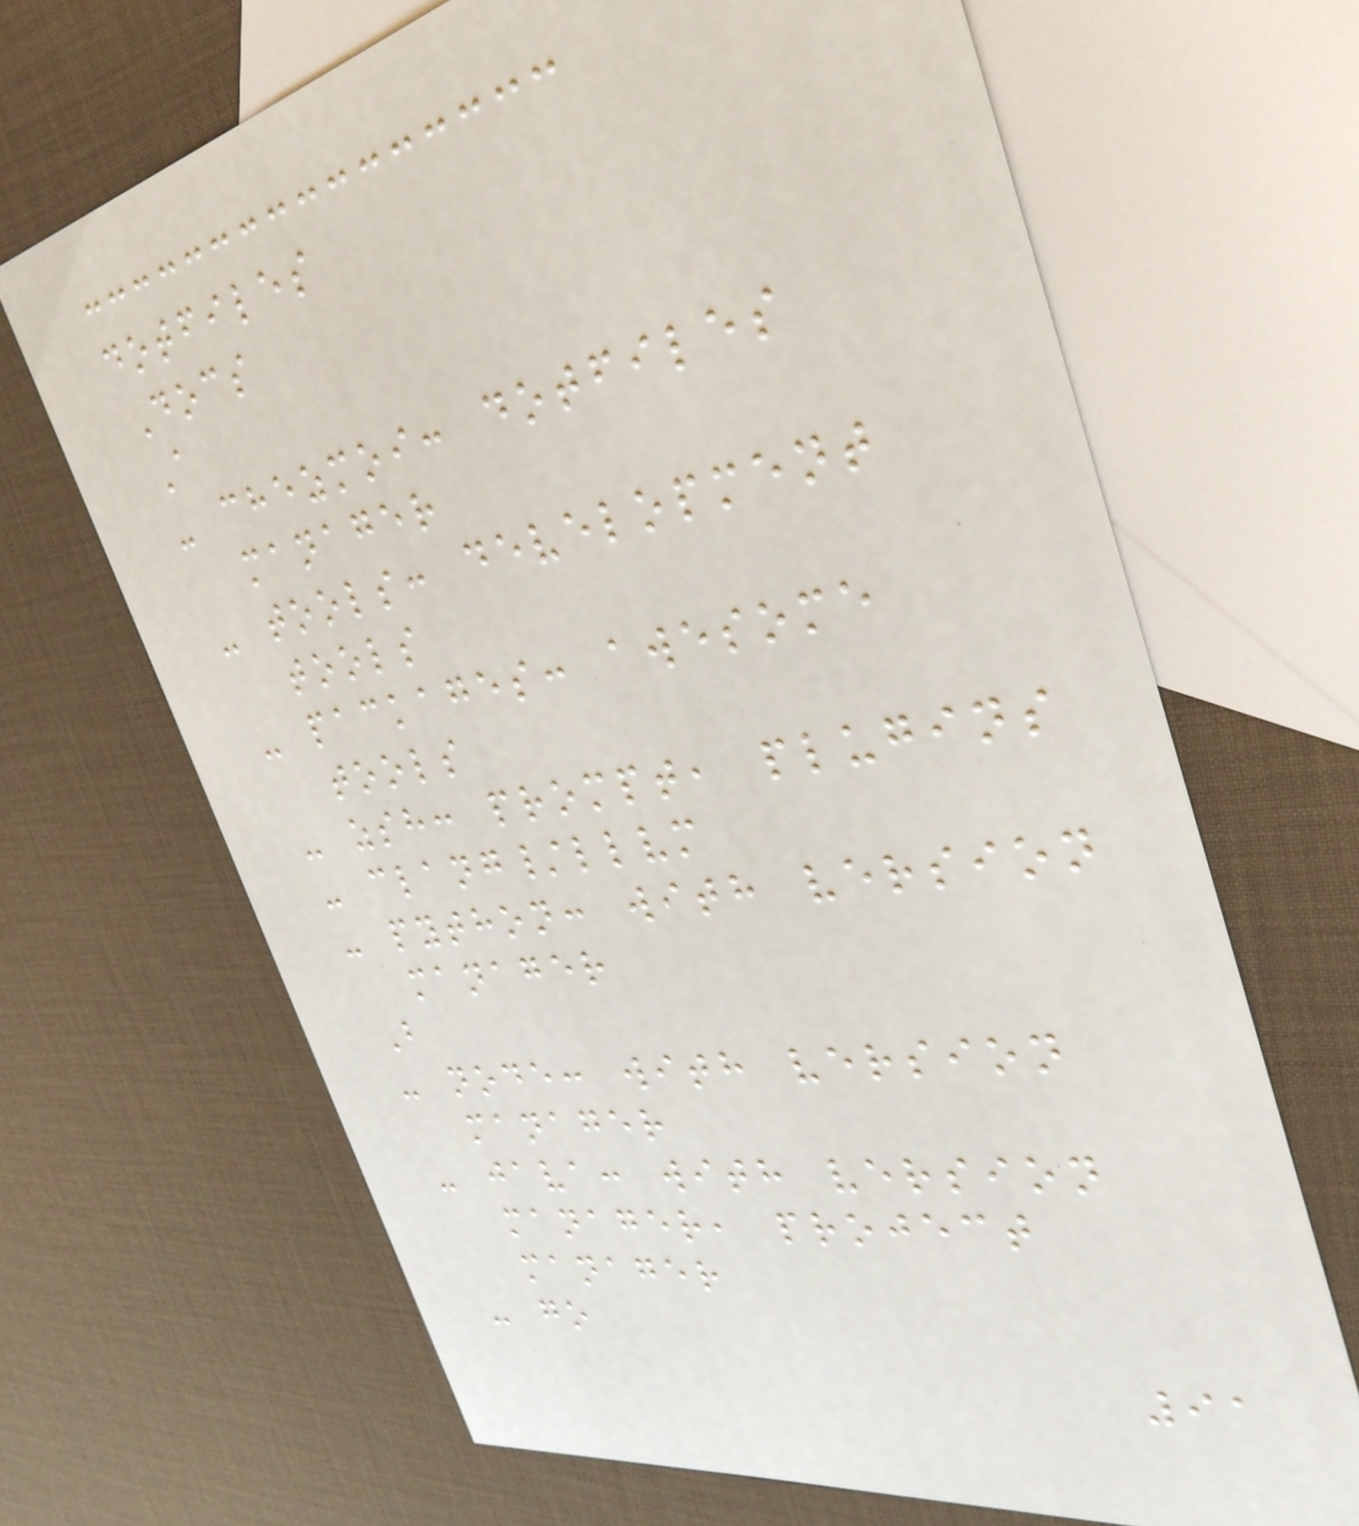dotfiles
Docs
A
- chezmoi: dotfiles
manager
- tools: development
tools
- packages: awesome
tools
- zsh: prompt, plugins
- clang/llvm
- python: with version
manager
B
- node: with version
manager
- java: with version
manager, project
manager
- go
91
